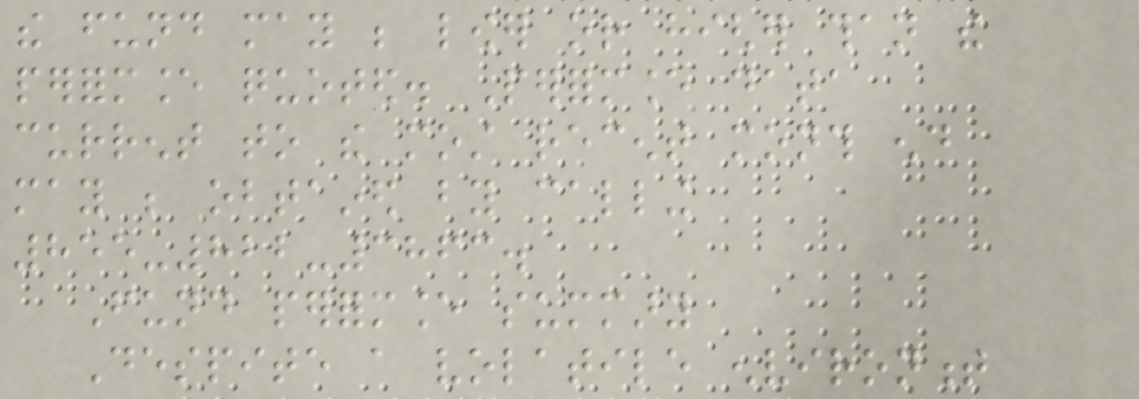the fund may be lower or higher than the
performance quoted. Performance data
current to the most recent month end
may be obtained by calling
855-822-3863.
Fund performance summary
Despite a volatile environment
